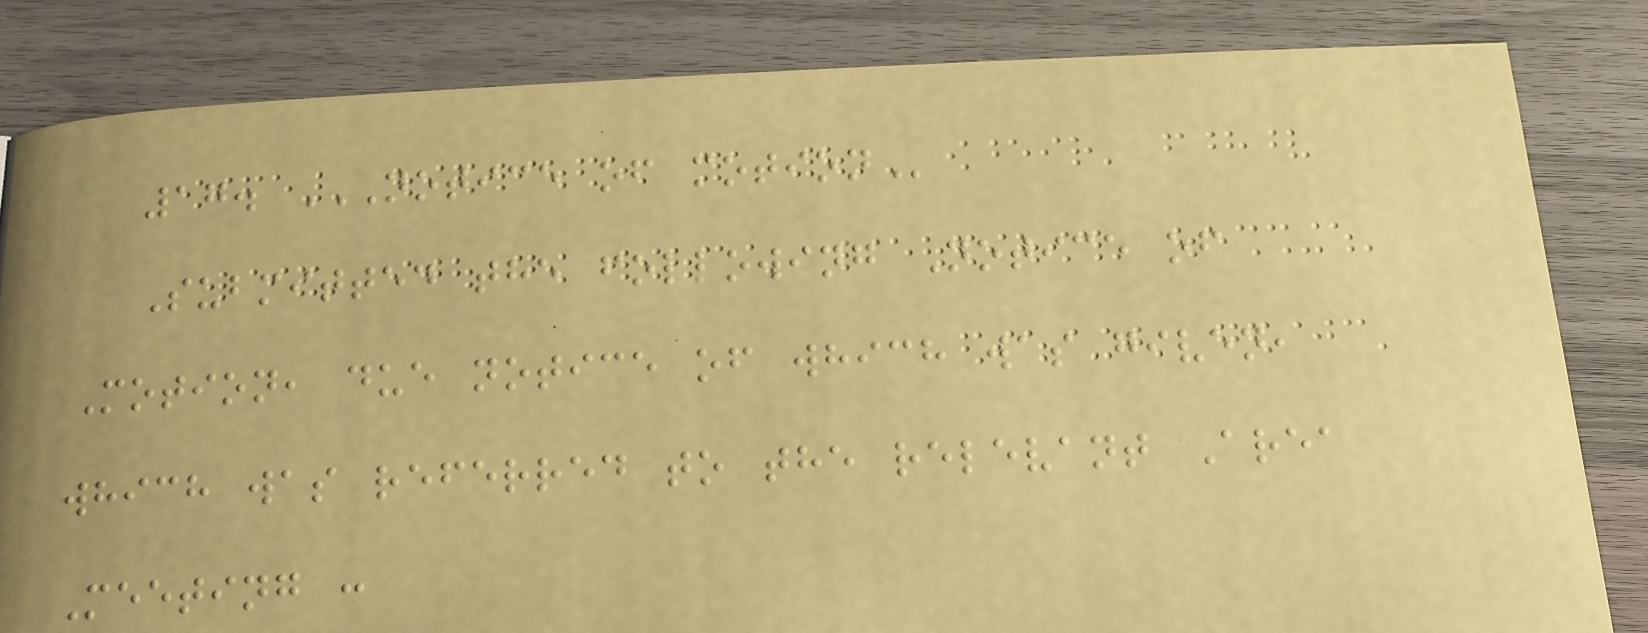17. NOTICE OF MOTION
Submitted the following Notice of
Motion, due notice of which was given,
which was referred to the relevant Area
Meeting :
